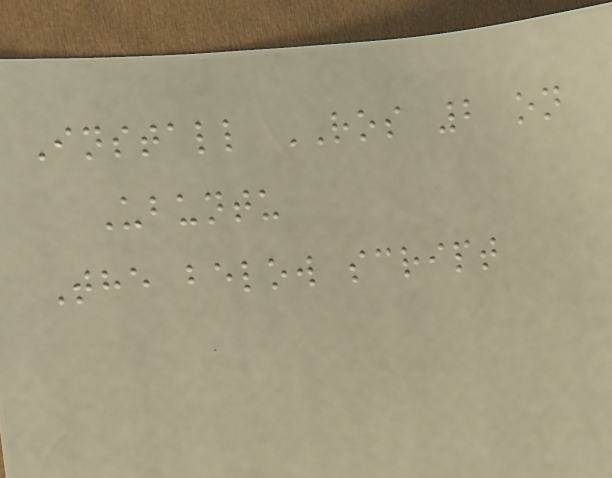Install ROS 2 on
Ubuntu
The below script
